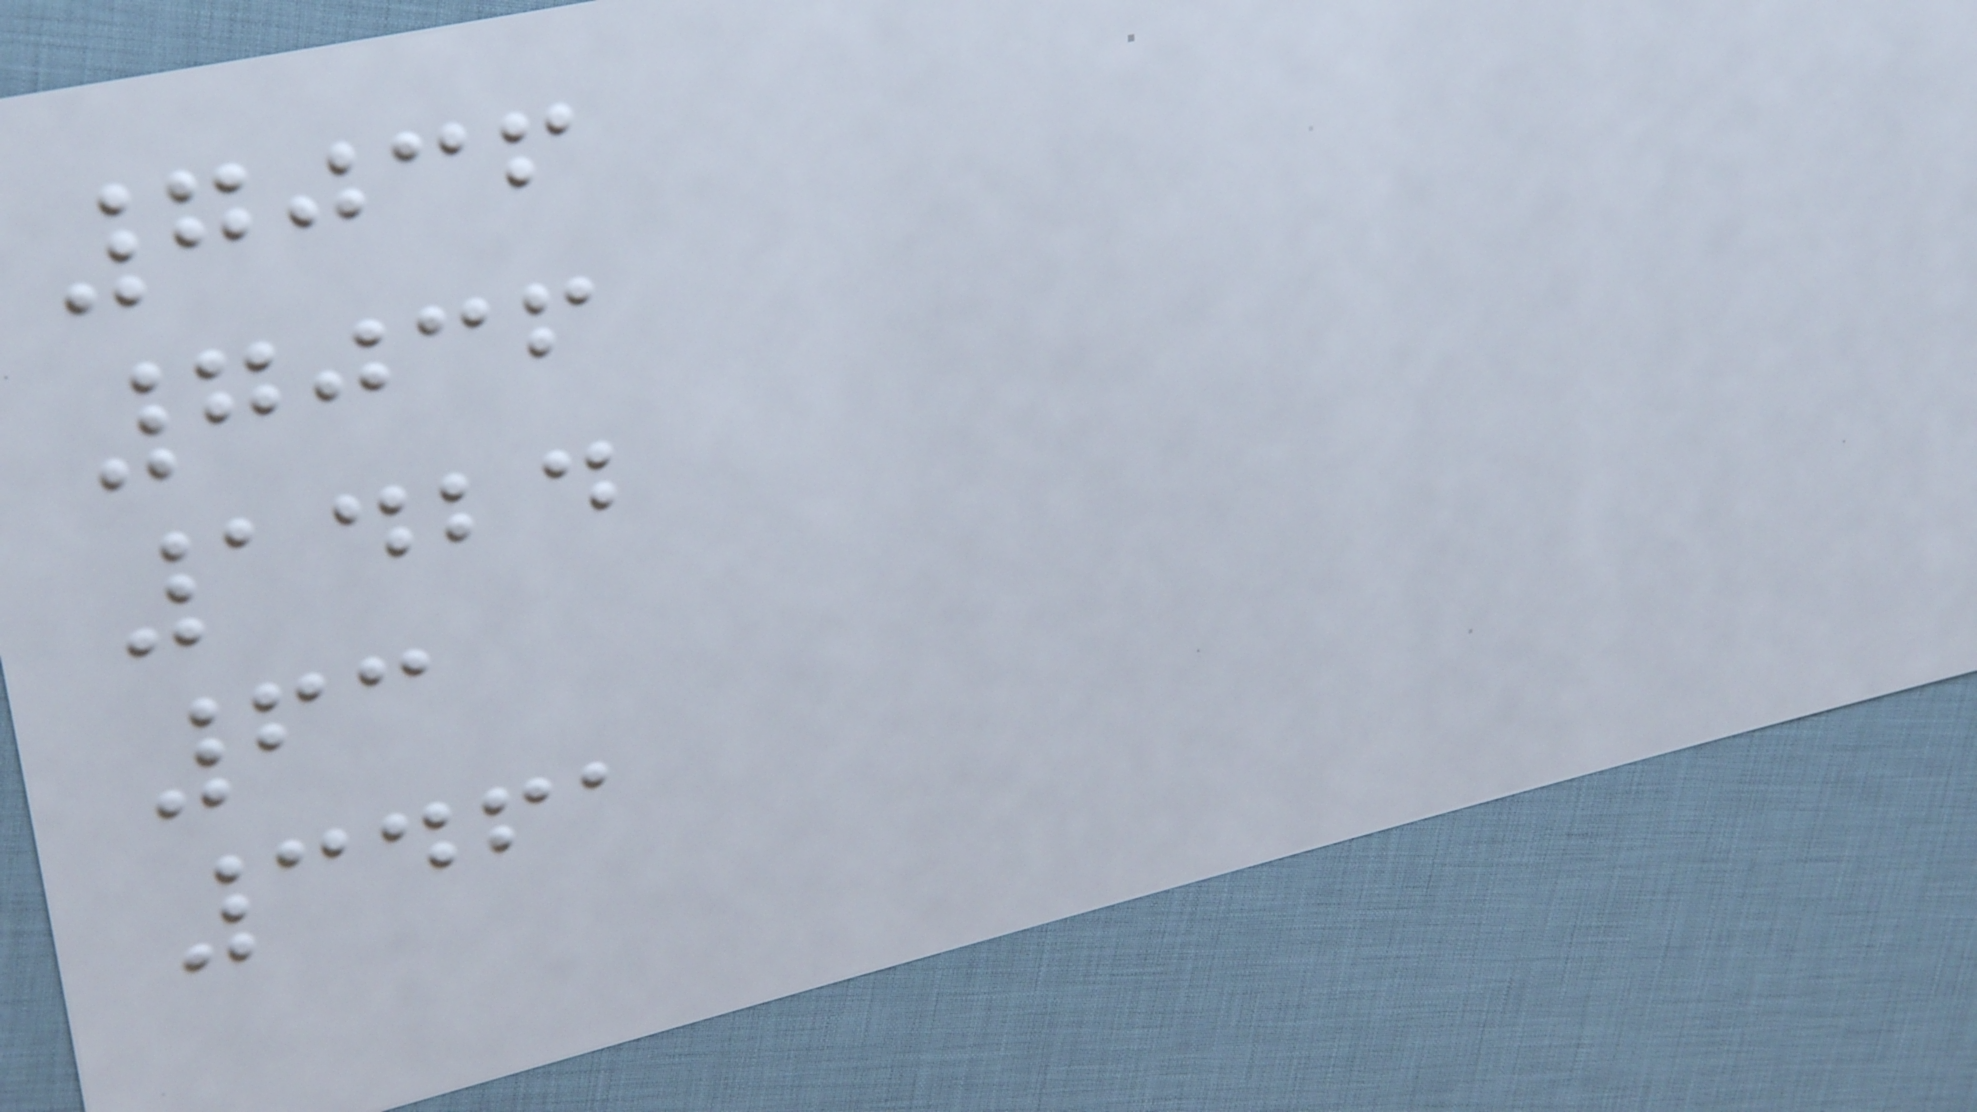7036
7036
1424
63
3461
